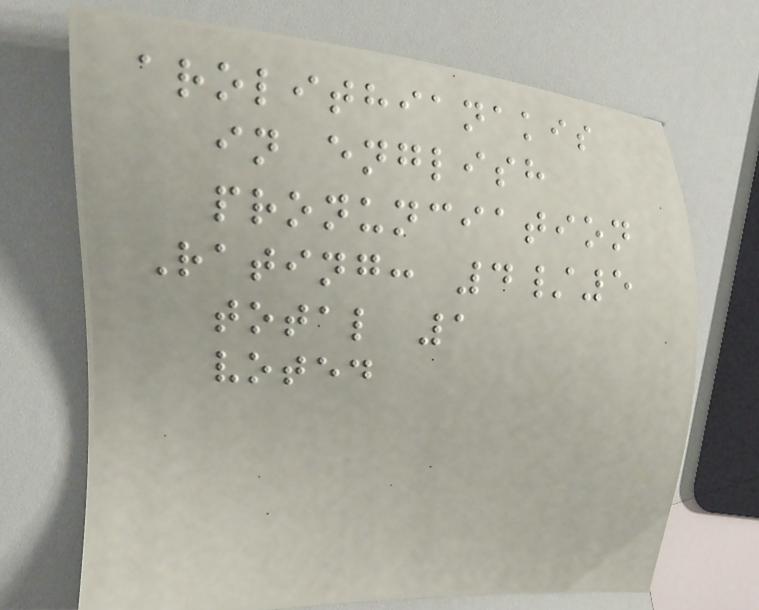arolithianakis
in english
pronunciation
Rating: 4/5
total 1
voted
